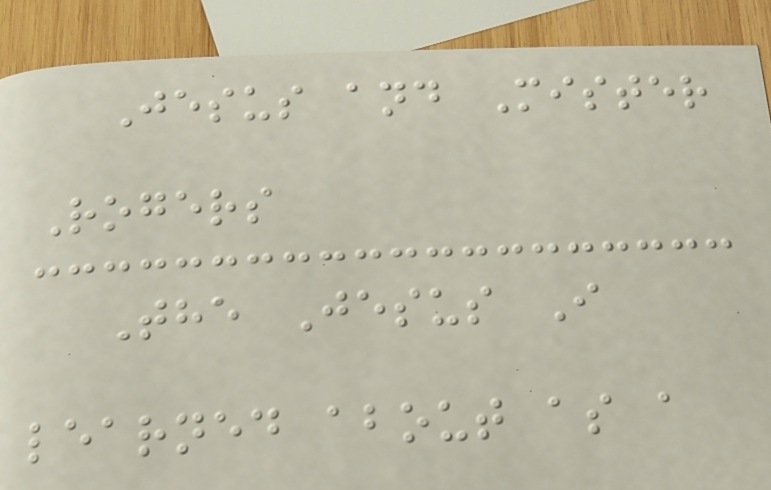Jesus and Mister
Rogers
The Jesus I
learned about as a
